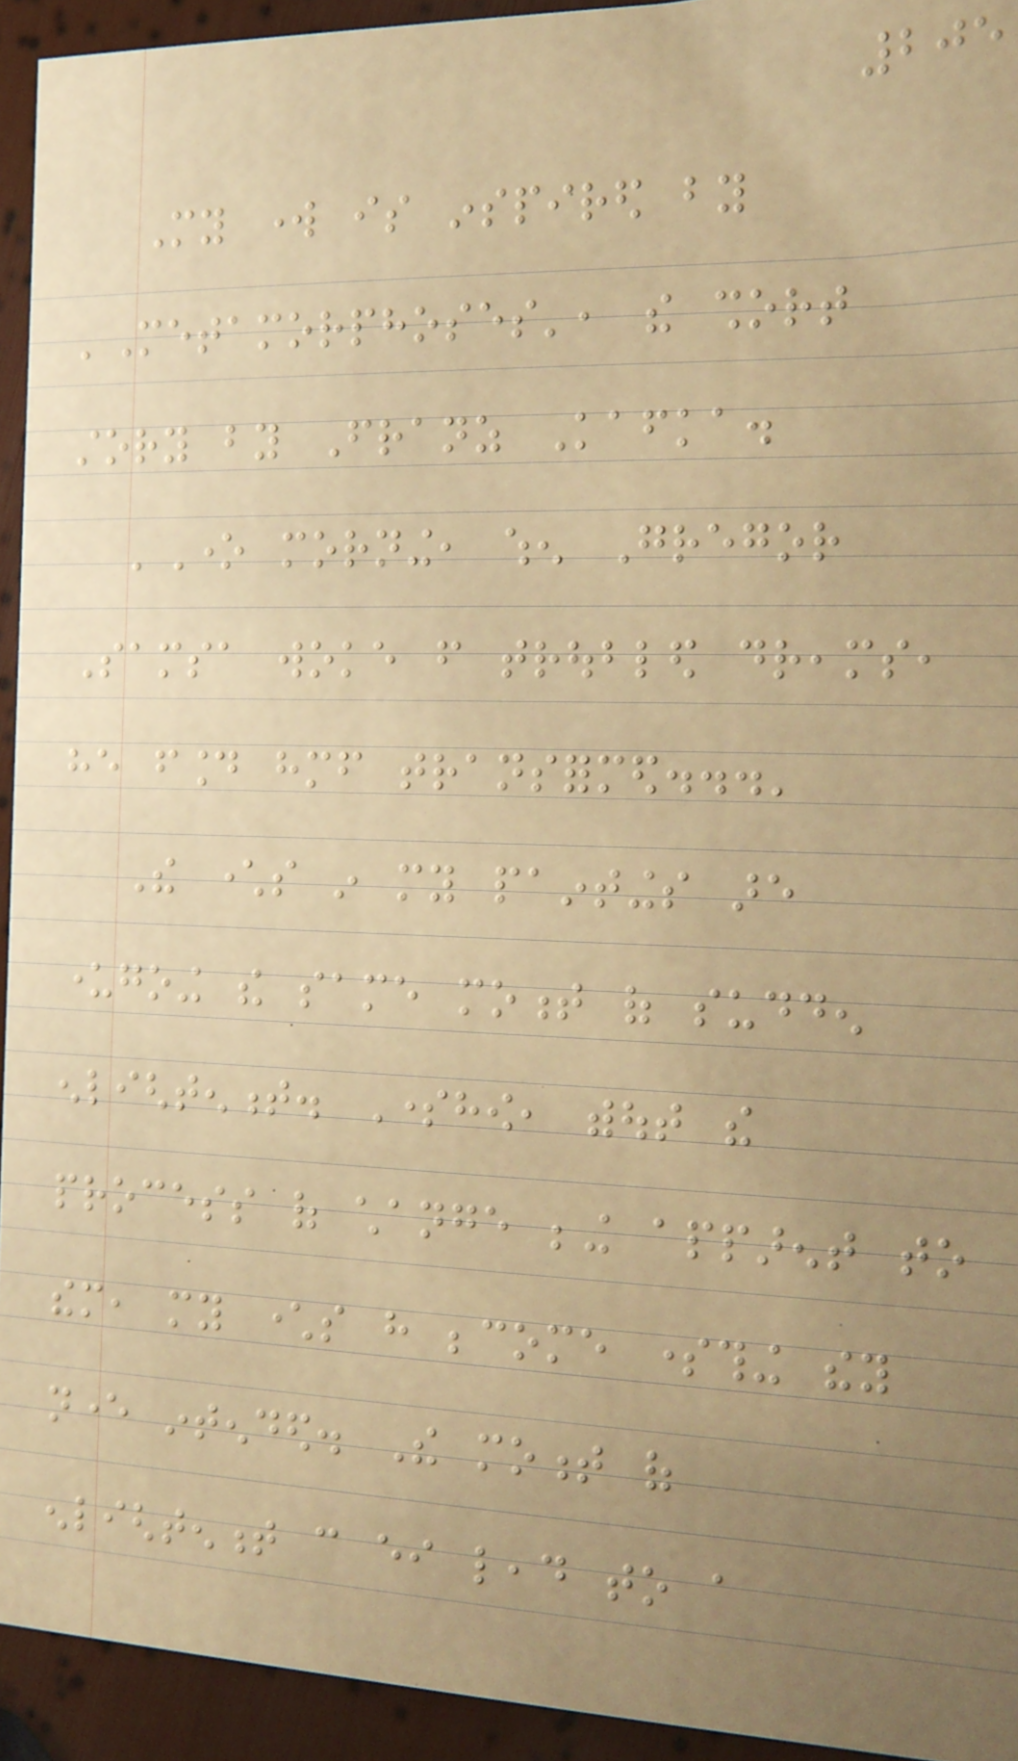205
My work is inspired by
'Metamorphoses', the short
story by Franz Kafka.
'One morning, when Gregor
Samsa woke from troubled dreams,
he found himself transformed...'
The characters in my paintings are
undergoing the same moment of sudden
enlightenment. Somehow, without the
process of change being apparent to
them, my characters have become something they
never intended. The moment of
enlightenment can either lead to a
